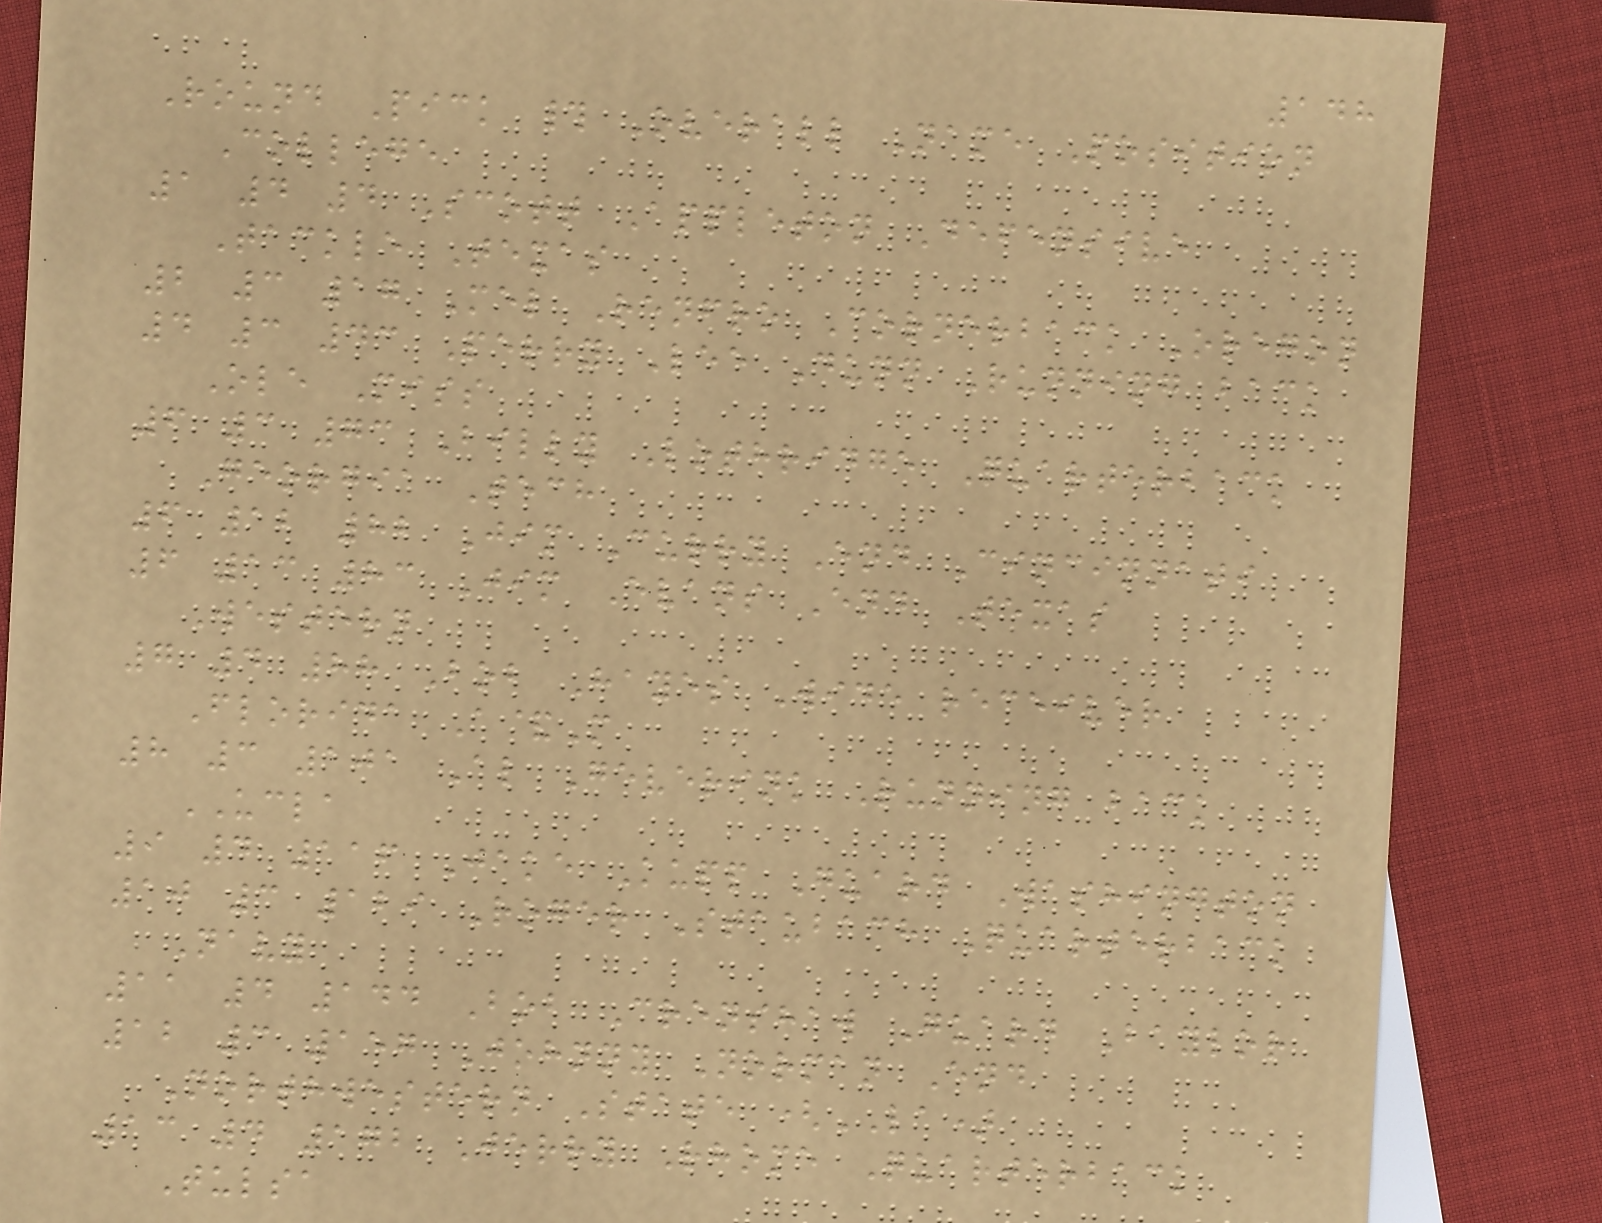148
Round Pick # Overall Name Position
College
1 4 4 Scott Appleton Defensive
Tackle Texas
2 3 17 Mel Renfro Cornerback Oregon
4 3 43 Perry Lee Dunn Running back
Ole Miss
6 3 73 Billy Lothridge Quarterback
Georgia Tech
6 12 82 Jim Curry End Cincinnati
6 13 83 Jim Evans End Texas
Western
7 4 88 Bob Hayes Wide receiver
Florida A&M
8 3 101 Al Geverink Running back
UCLA
9 4 116 Jake Kupp Guard Washington
10 3 129 Roger Staubach Quarterback
Navy
11 4 144 Bob Crenshaw Guard Baylor
12 3 157 Johnny Norman End
Northwestern State (LA)
13 4 172 Jerry Rhome Quarterback
Tulsa
